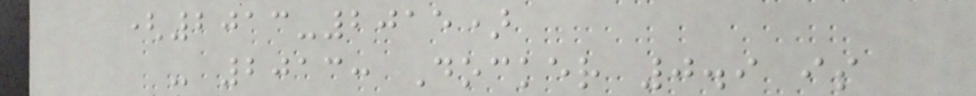(2013-2015)
- 2013: Docker 0.9 is
